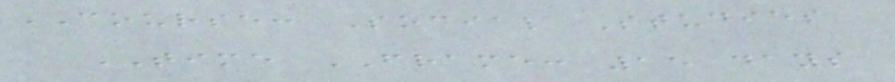COURSE: Social Studies
TIME FRAME: 15 days
